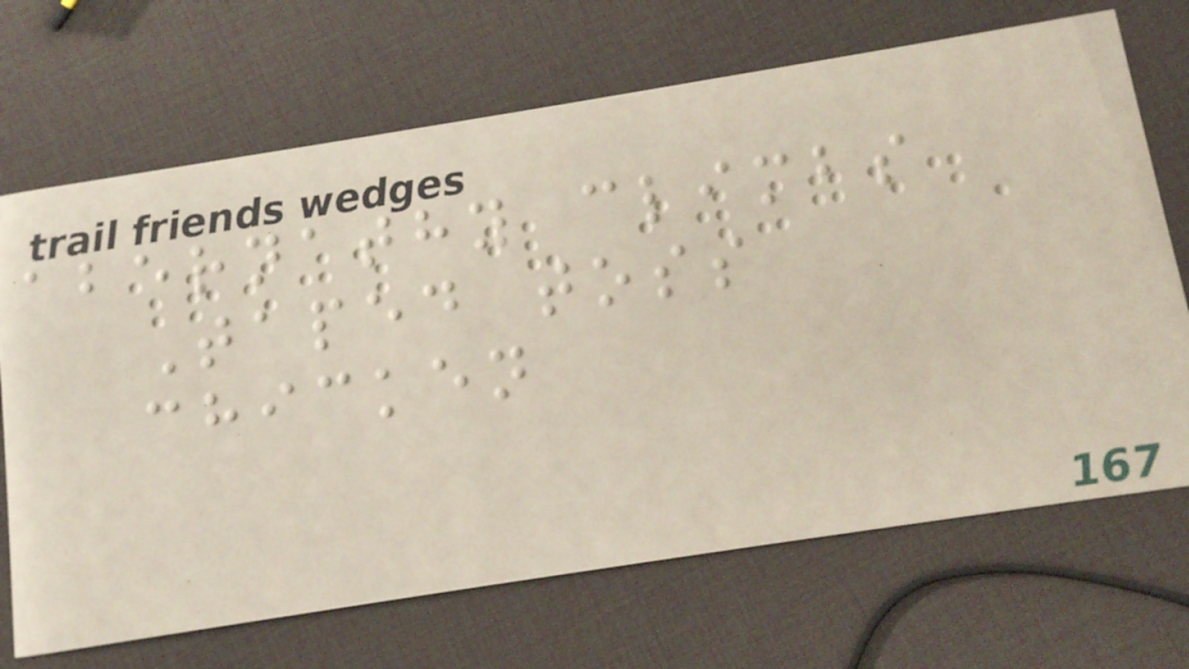abernathy climbs
Taped toss
chicken
